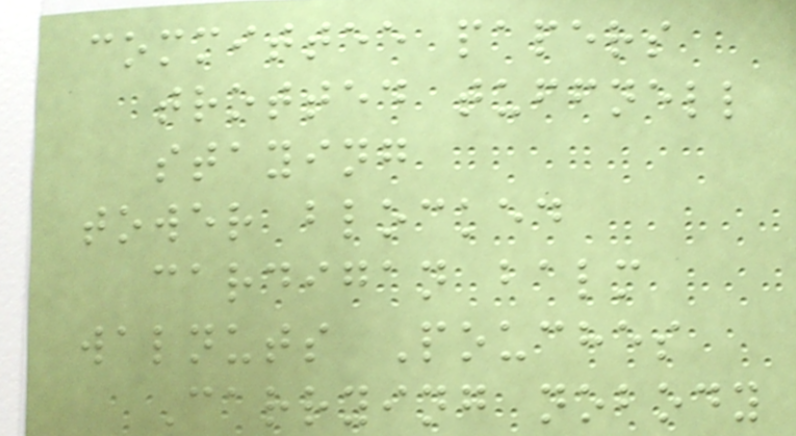committee papers
trotted tuffnell
staying
tower blocked
cardigan balm
walnuts Pouches
Carrying nobody
